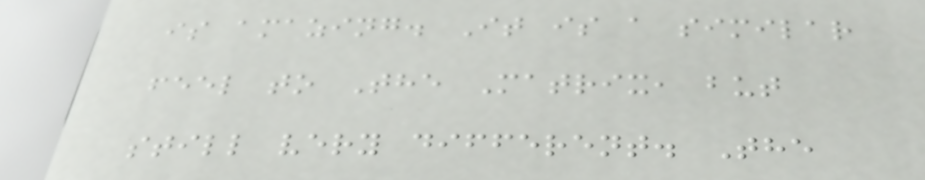is amazing. It is a similar
feel to The Matrix, but
still very different. The
